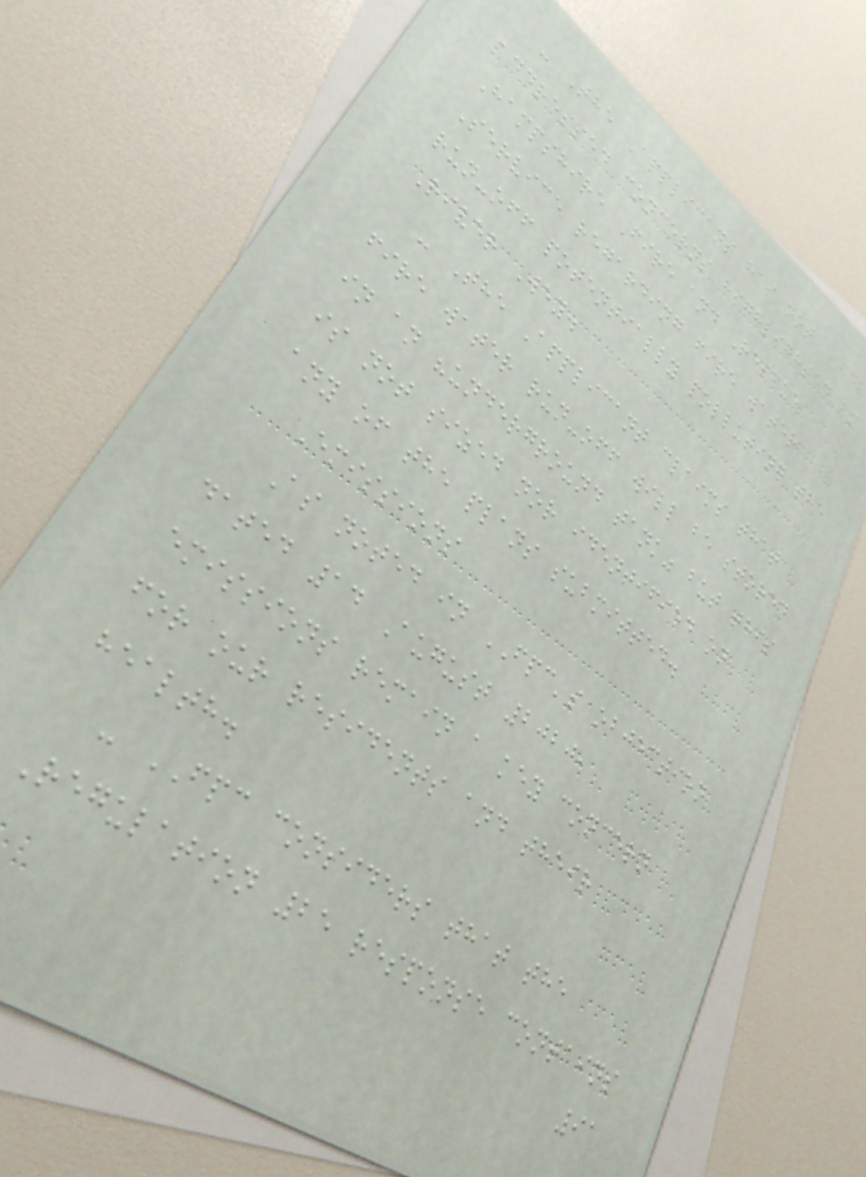- The Applicant has not
addressed concerns highlighted by
Hampshire Fire and Rescue
Service regarding fire water
run-off potentially polluting the
River Wey.
- The Applicant claims that
fire water run-off will be stored
in an "underground tank" but this
is not sized nor identified on
any of the plans submitted.
Emissions
As noted in FPC's objection
dated 14 August 2020,
emissions remain a key concern
for our residents and their
health.
- FPC considers that the
Regulation 25 response contains
91
